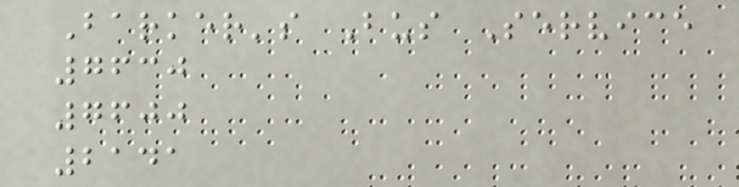Barker's Bus Service
7630
7600
2141
